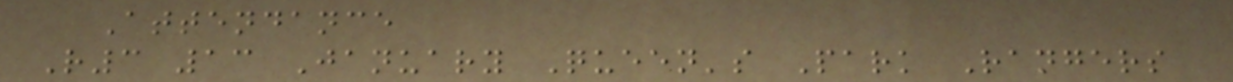Attendance
R3 13 January Queen's Park Rangers
